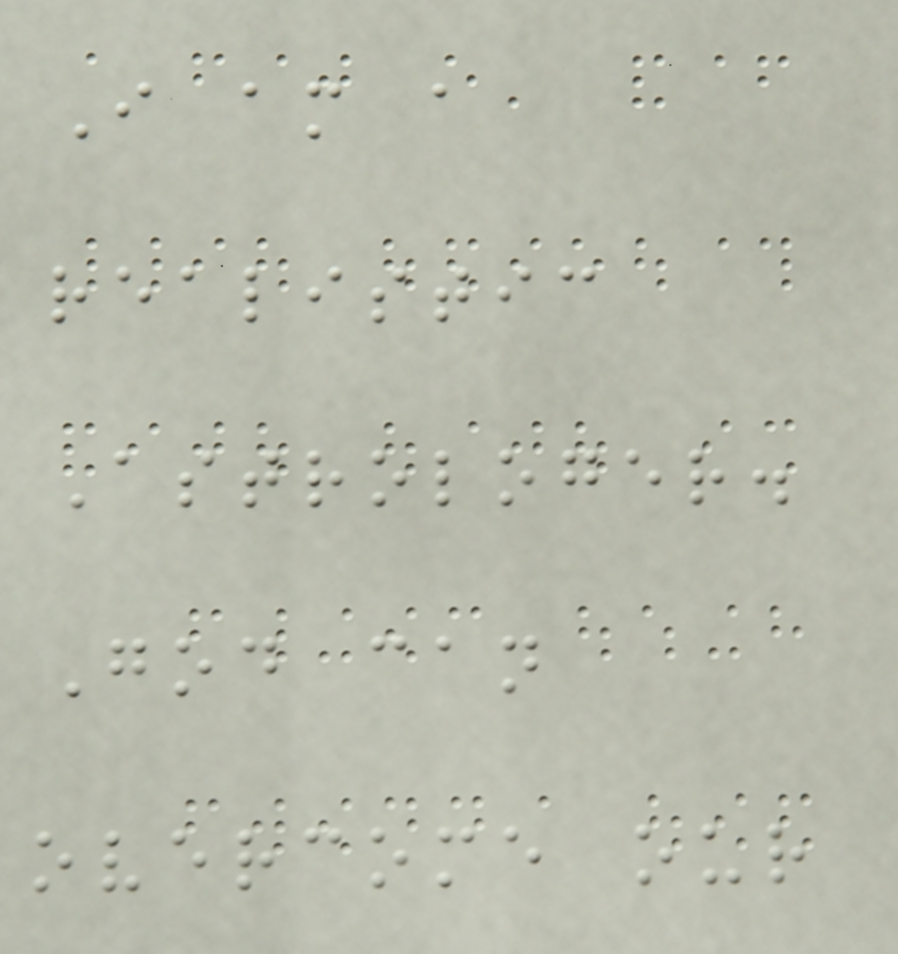I am a
realistic
Astrologer.
God can
overcome our
